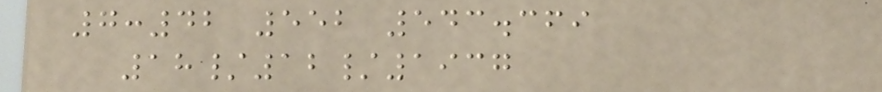7:42 552 543.369
18/12/1937
